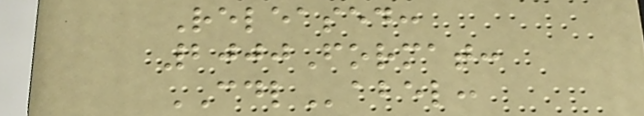Released:
2000Format:
CDLabel:
